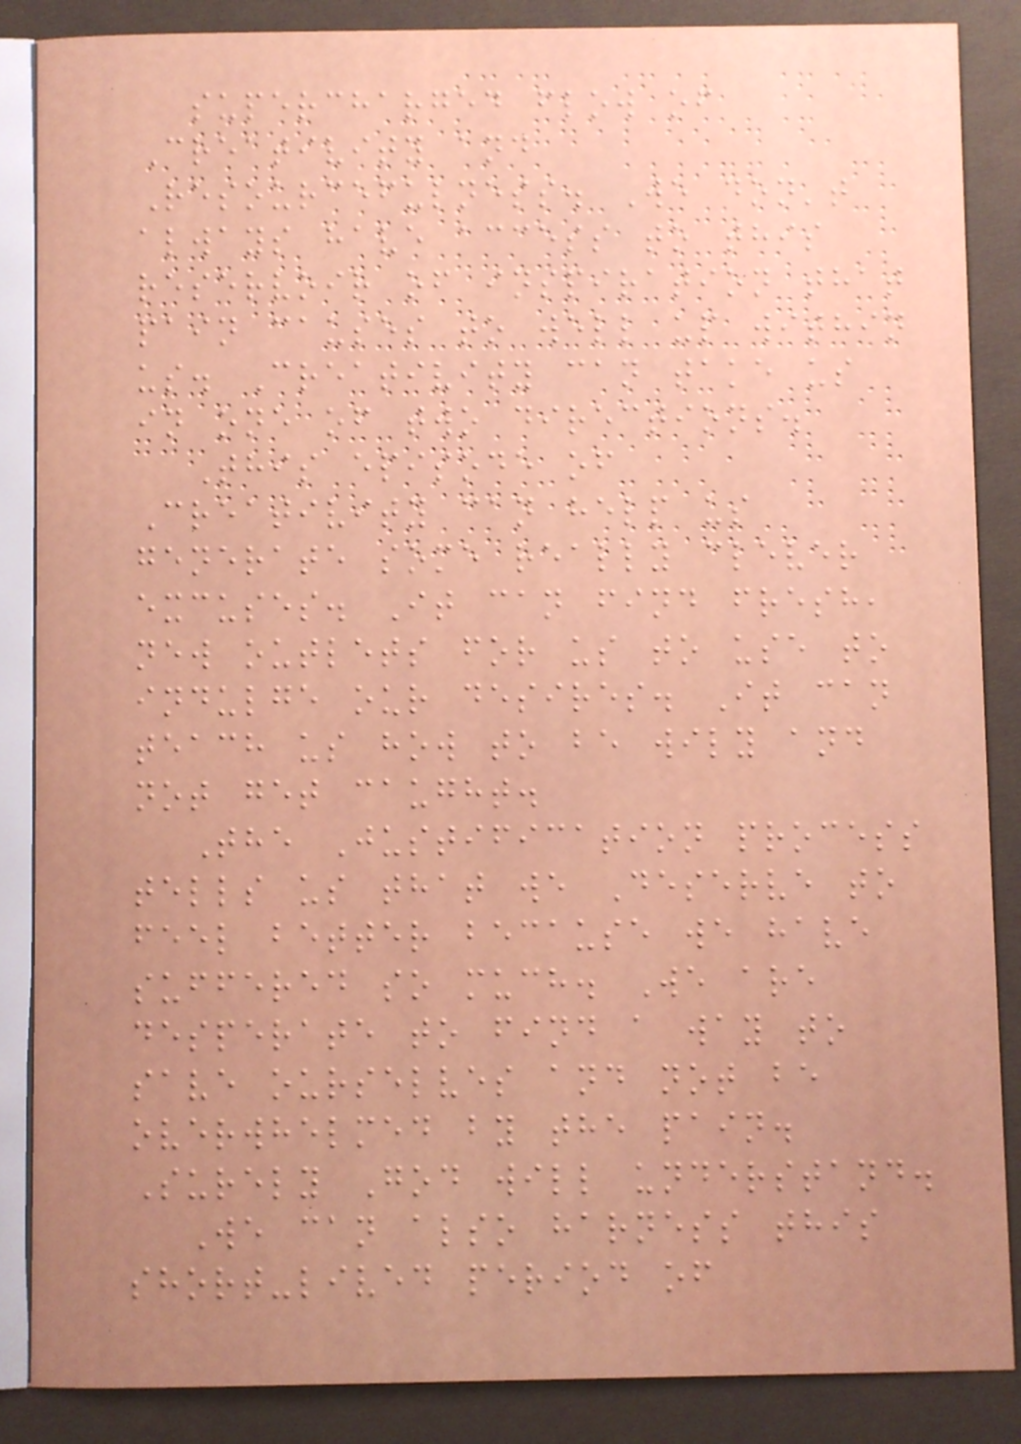supercharged flow of
Creativity and
Resourcefulness. We don't
always have access to this
reservoir of inspiration that
pain causes to well up within
us. Creativity can take us
in one of two directions.
This episode of
Creativity can help us
generate some really clever
excuses. It can find fresh,
new outlets for us to use to
indulge our desires. It can
teach us how to be wily and
not get caught.
The Justification process
tells us that we Deserve to
feel better because we have
suffered so much. We are
desperate to find a way to
save ourselves and not be
overwhelmed by the pain.
Surely God will understand.
We can also harness this
short-lived period of
